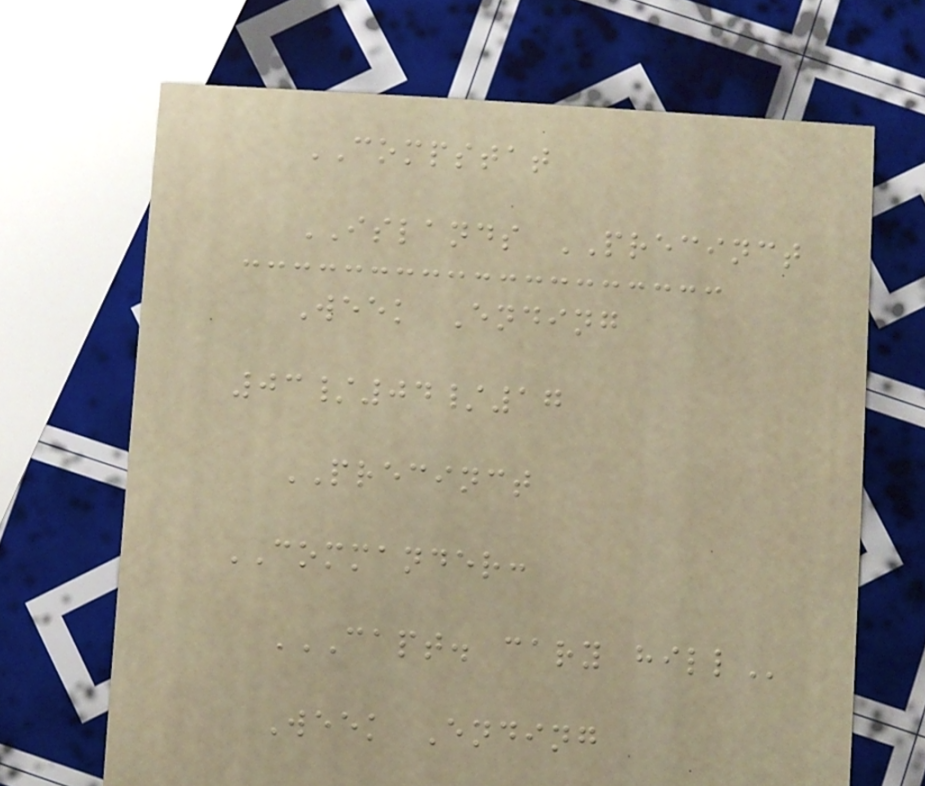COMPSTAT
ISLANDS PRECINCT
Week Ending
03/04/17
PRECINCT
COMMANDER:
CAPT. CARY HILL
Week Ending
